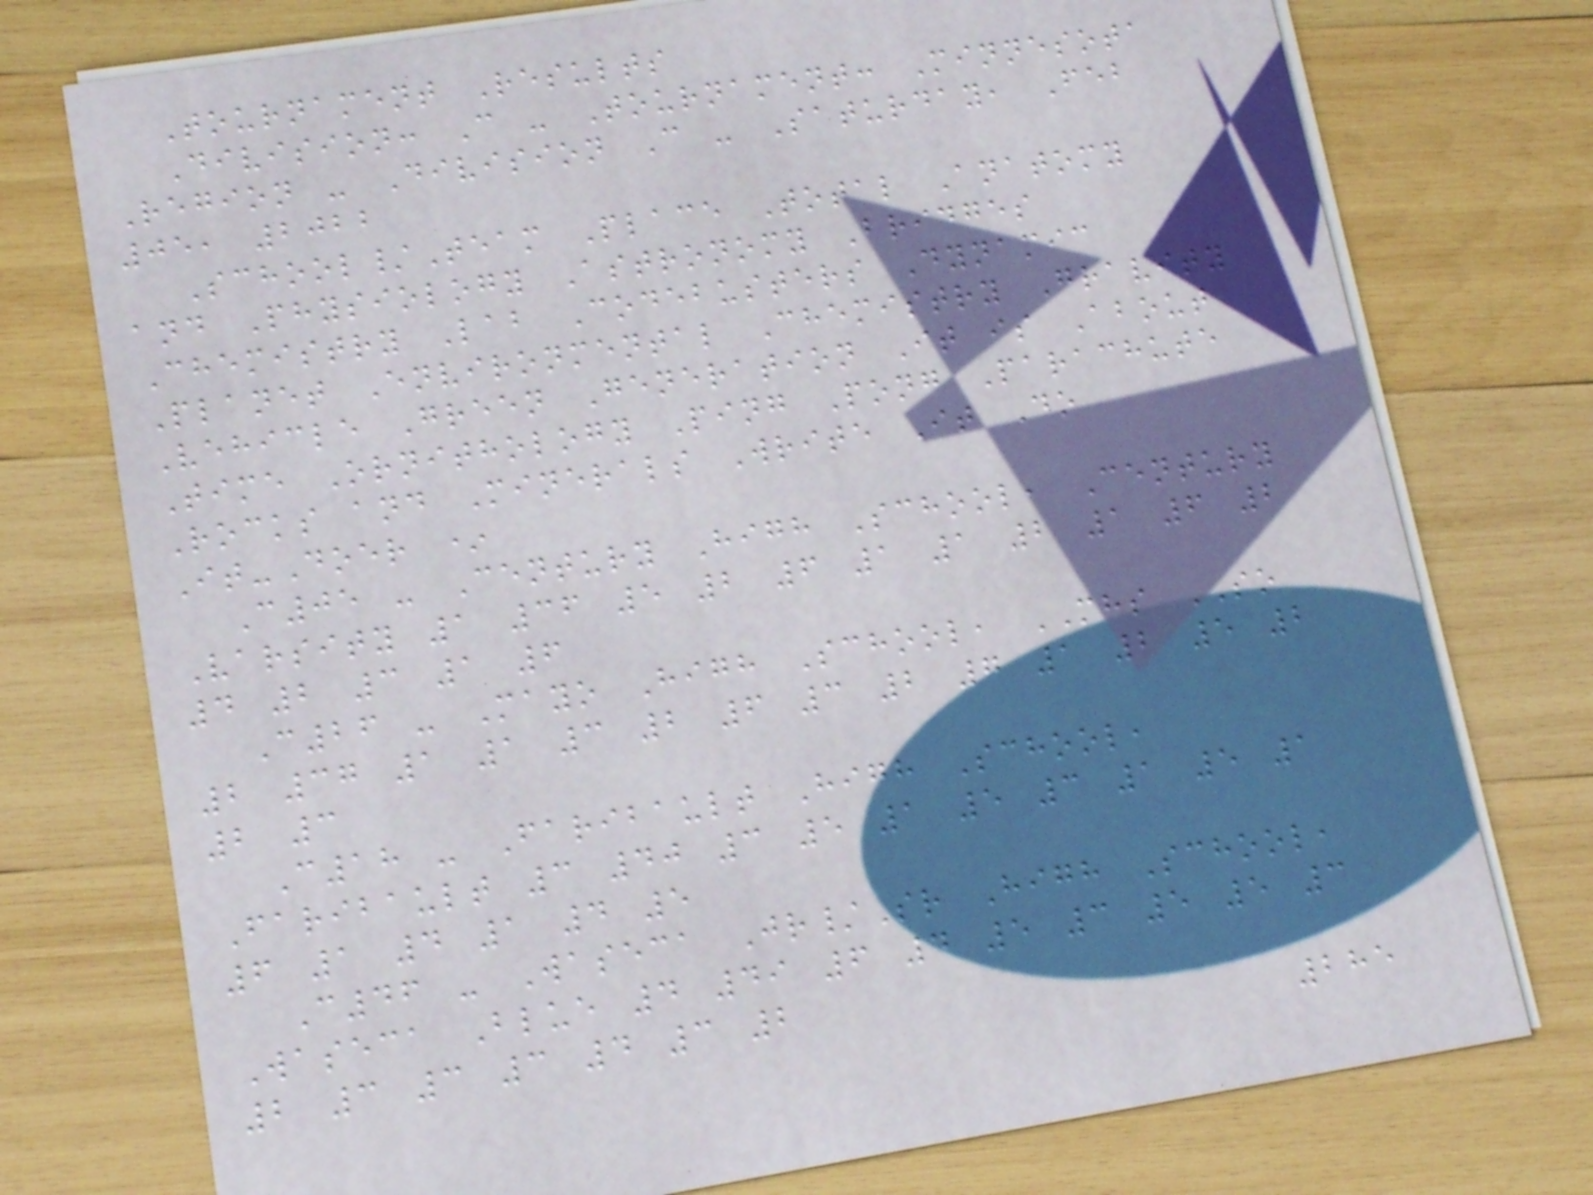Tournament Results
Division: C - Tournament: Minnesota
Region - Division C - Saturday, Feb
05, 2022
School/Team Place Total Anatomy
and Physiology Astronomy Bridges
Chemistry Lab Codebusters Dynamic
Planet Environmental Chemistry Gravity
Vehicle Green Generation It is About
Time Ornithology Ping Pong Parachute
Rocks and Minerals Write It Do
It-Doer *
C05 - Century High School, Century
Varsity 1 36 5 2 6 1 1 2 1 6 2
4 2 3 1 6
C26 - Mayo High School, MHS SO
2 37 1 1 3 2 6 3 2 7 1 2 5 2
2 3
C18 - Faribault High School,
Faribault 3 40 3 5 1 5 3 1 5 1
6 1 4 1 4 5
C46 - Waseca Jr/Sr High School,
Waseca Blue 4 49 6 4 5 3 5 5 3
2 3 3 3 4 3 2
285
